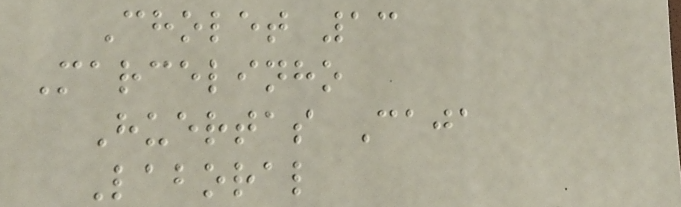Cholet 13
Marcelinho
Huertas Caja
Laboral
